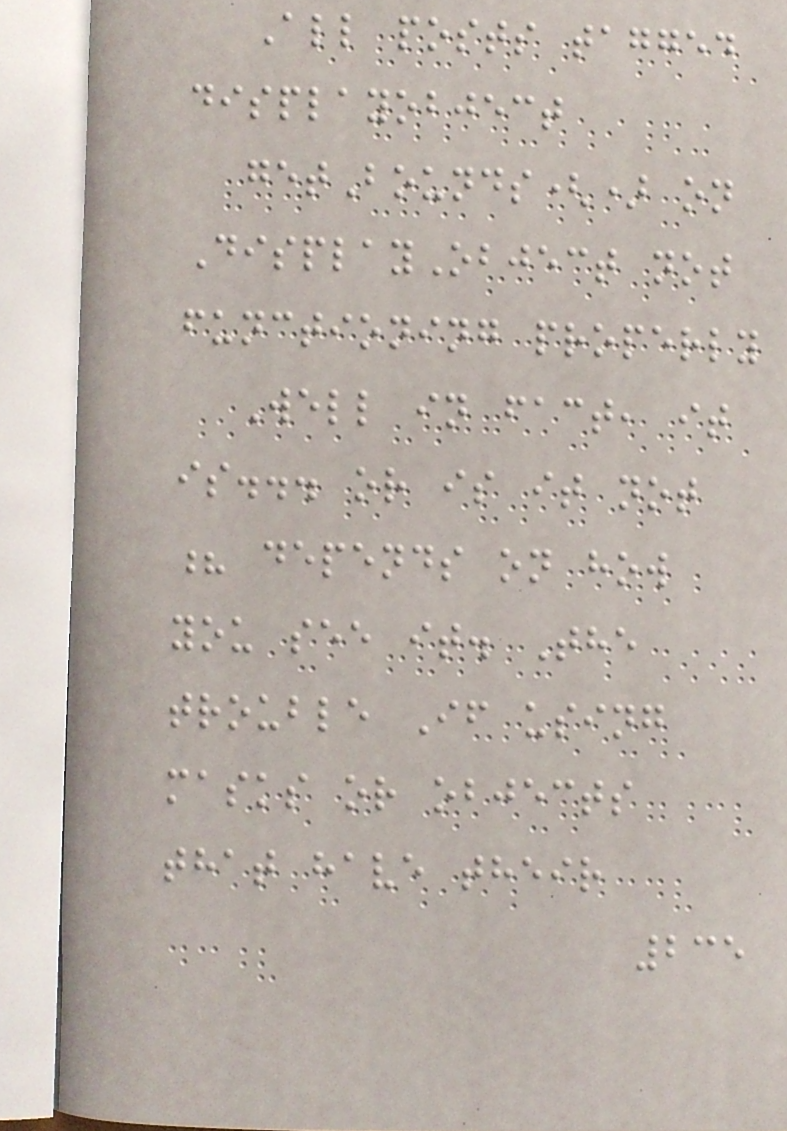All posts tagged
displayobject
getBounds() on
DisplayObject not
functioning properly
Well in fact, it
is... or is it not
? depends on how
you see it. The
trouble If using
masks or objects
that have their
235
